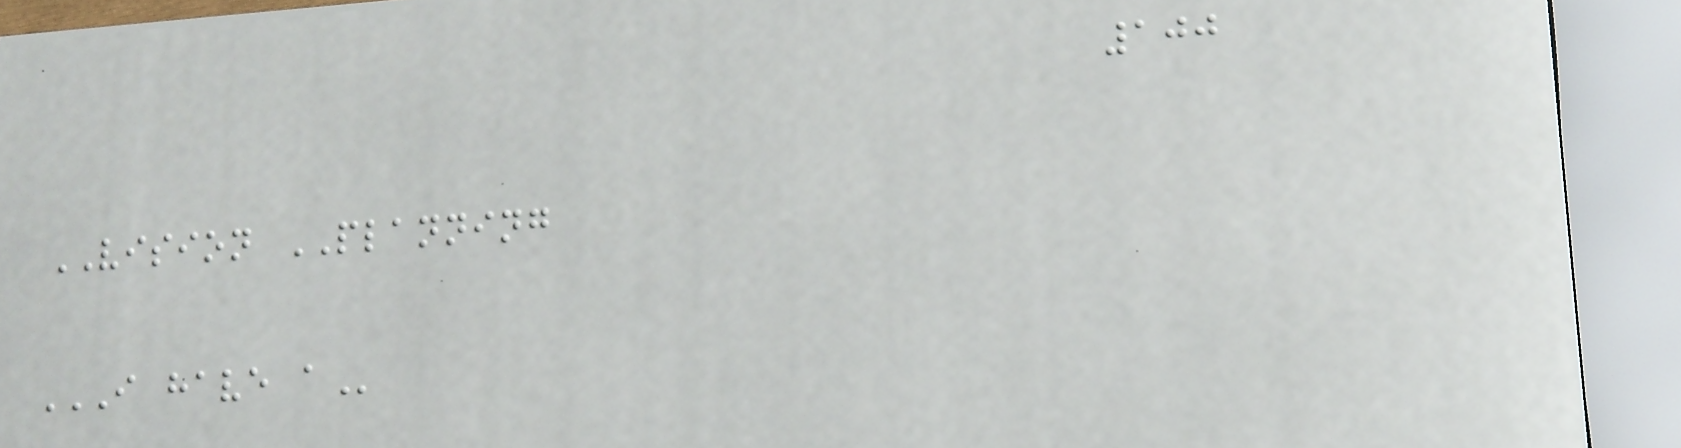100
VISION PLANNING
I HAVE A
